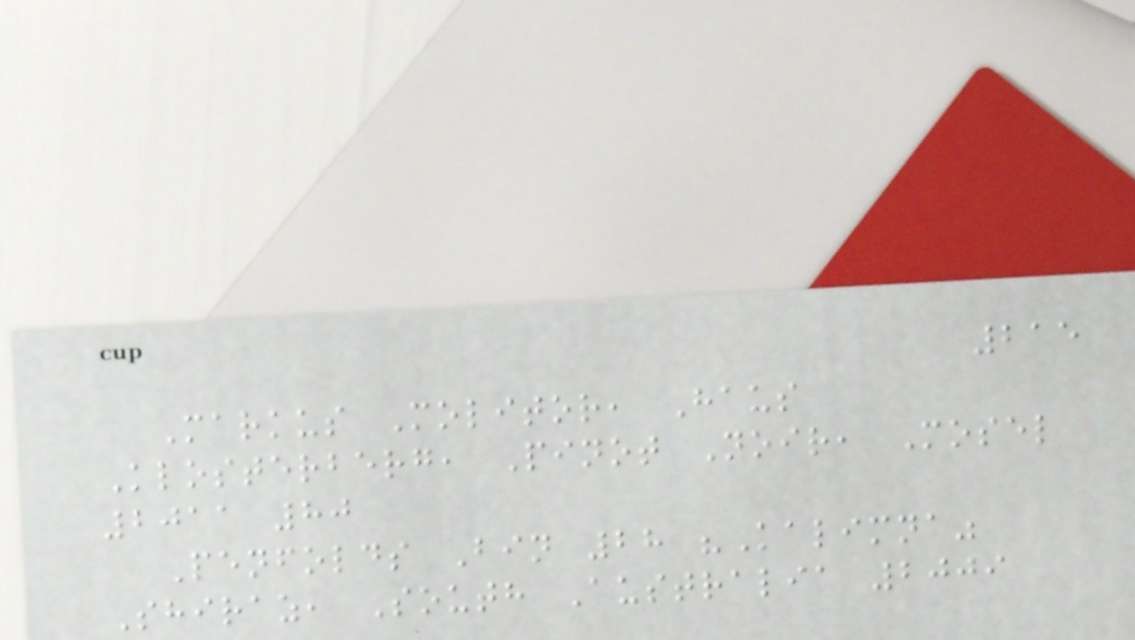215
Markus Molitor, Haus
Klosterberg, Pinot Noir, Mosel
2011 80
Penfolds Bin 28 "Kalimna"
Shiraz, South Australia 2009
